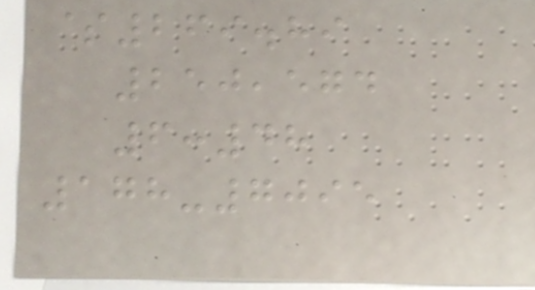$269.89
250,574
6:48
178-7095
